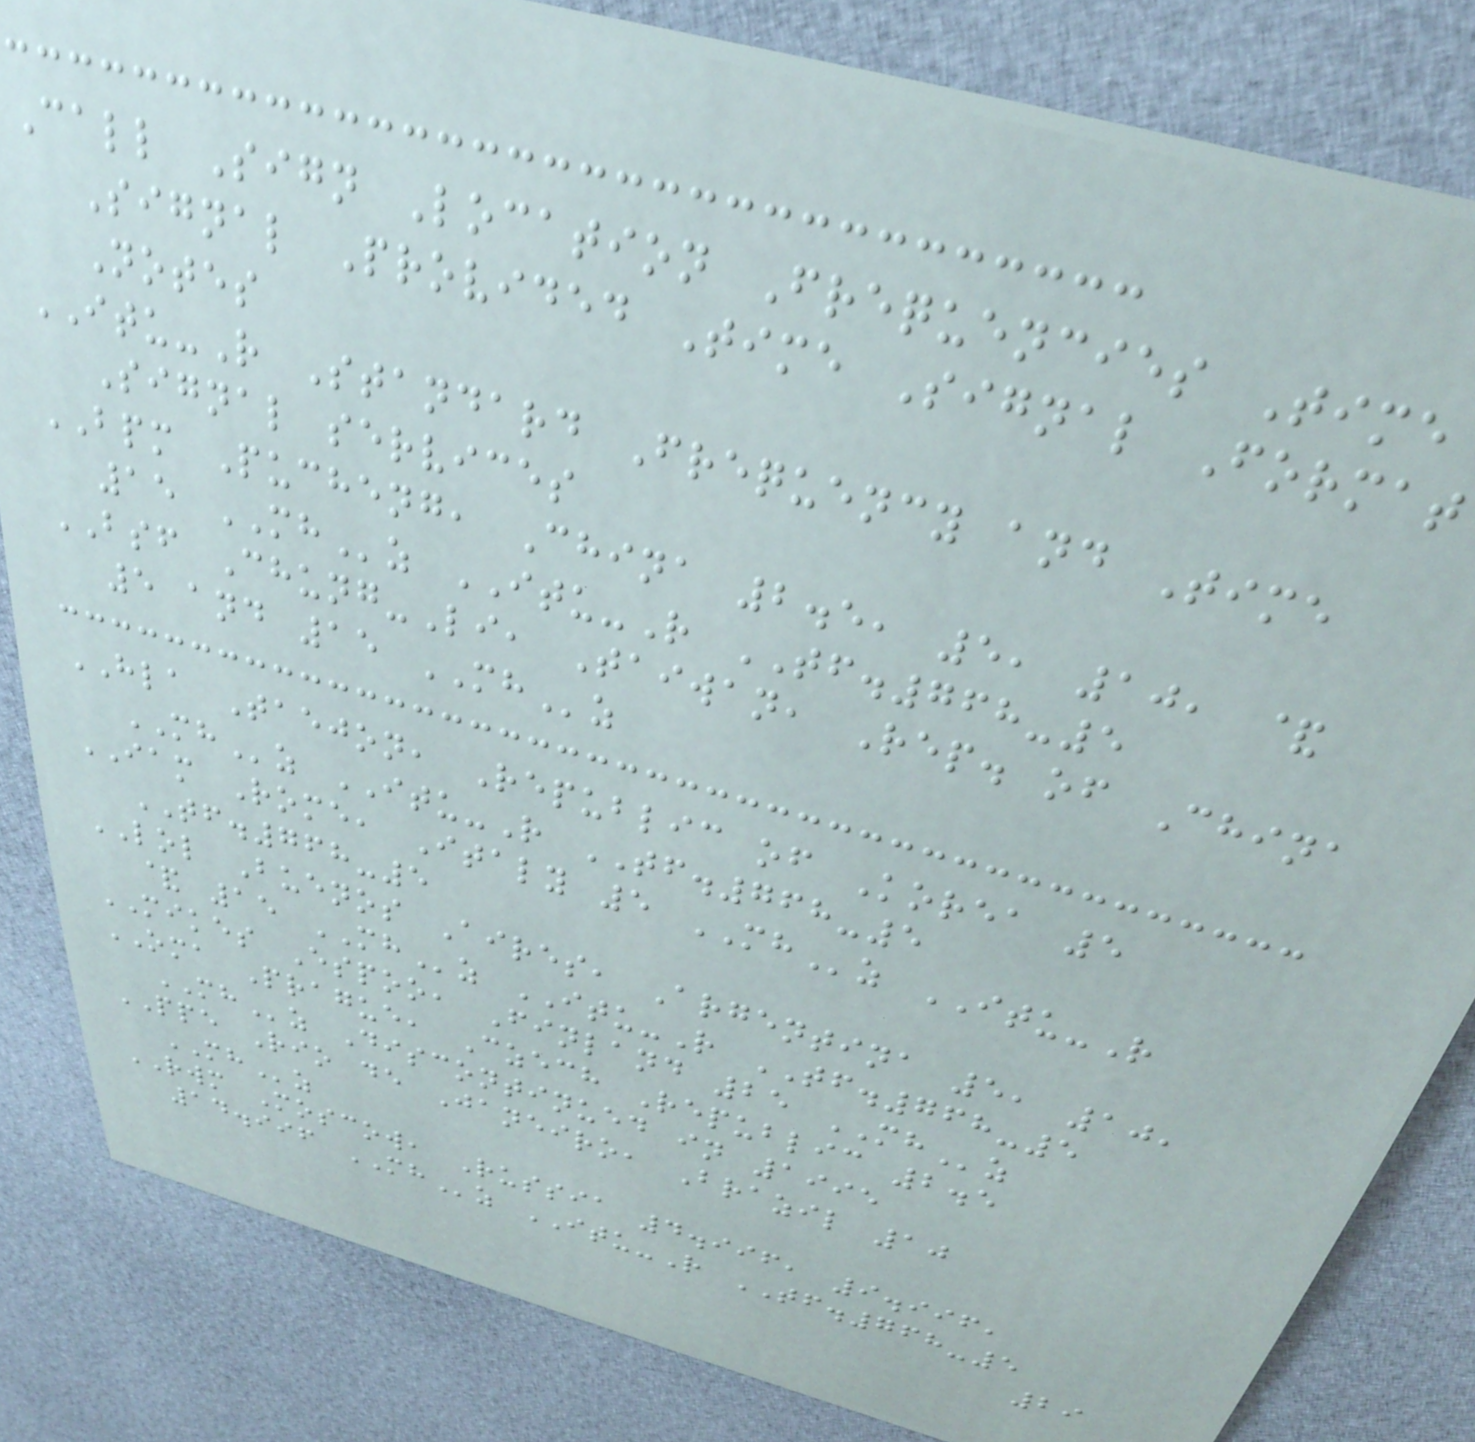Call Sign Location Frequencies Time
Signal Provided Time Signal Format
Notes
ITU-R Standard Frequency and Time
Signal services
BPM Pucheng, China 2.5, 5, 10, &
15 MHz ITU-R TF.768-5
BSF Chung-Li, Taiwan, Rep. of China
5 and 15 MHz
HLA Taejon, Republic of Korea 5
MHz ITU-R TF.768-5
IAM Rome, Italy 5 MHz ITU-R
TF.768-5
LOL Buenos Aires, Argentina 5, 10,
& 15 MHz ITU-R TF.768-5
MIKES Espoo, Finland 25 MHz
OMA Prague, Czech Republic 2.5
MHz Discontinued in 1995
PPE Rio de Janeiro, Brazil 10
MHz
RWM Moscow, Russia 4.996, 9.996,
14.996 MHz ITU-R TF.768-5
29
